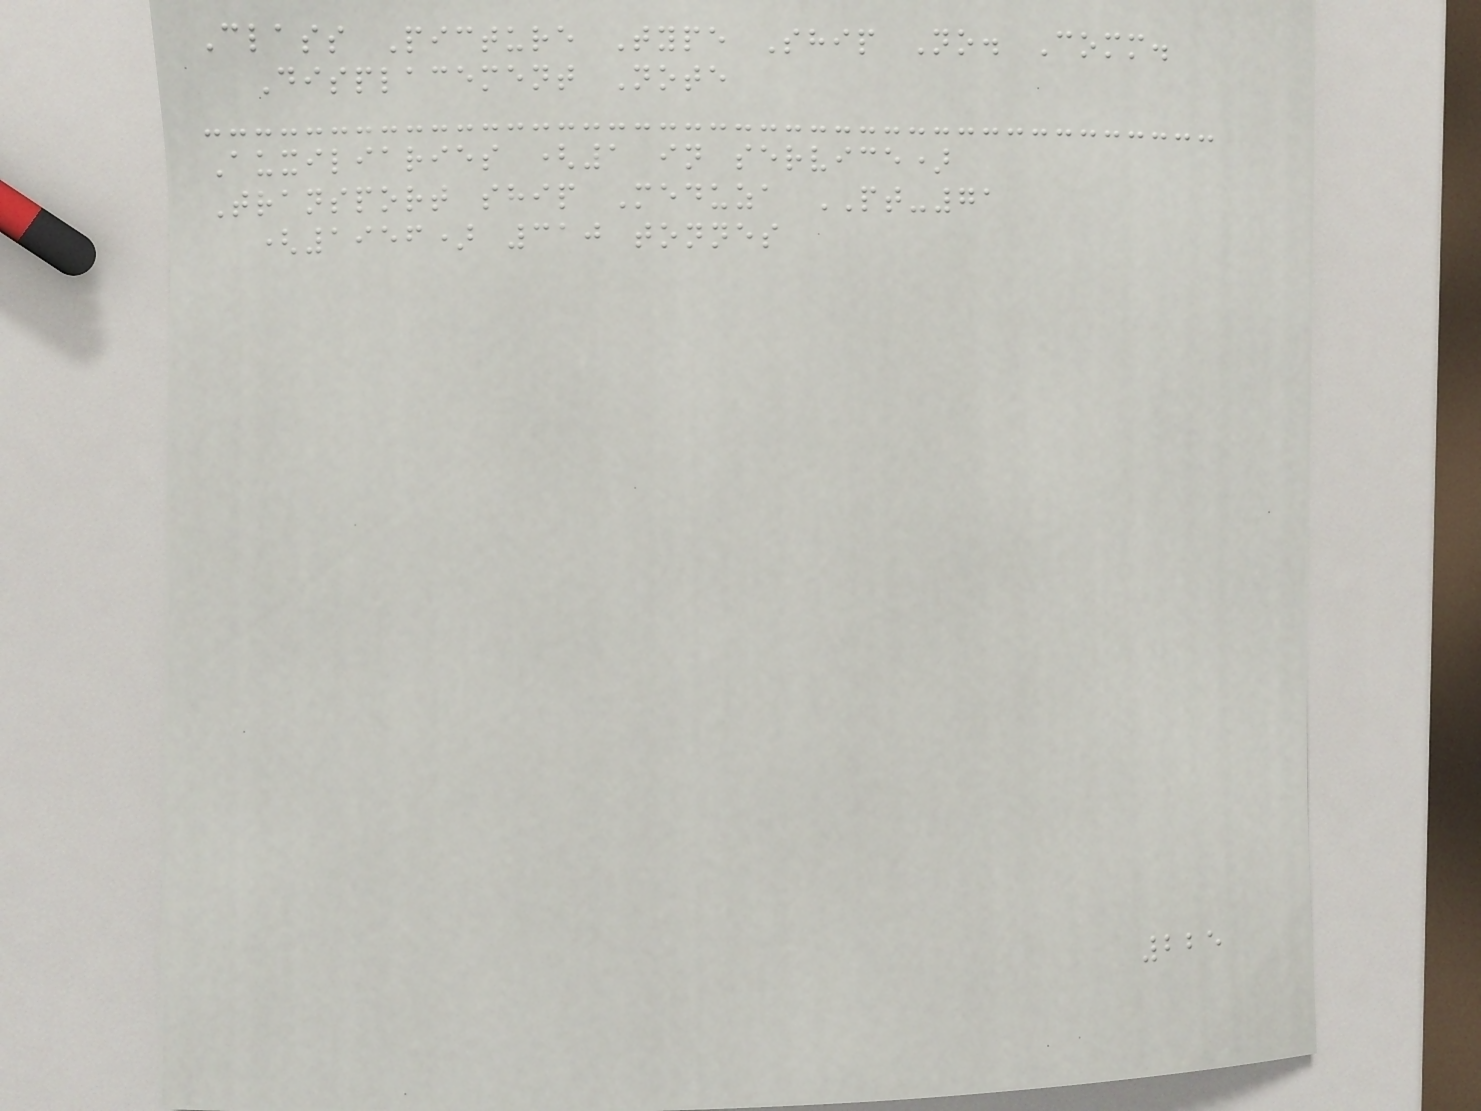Class Picture Type Ship No. Comm.
Displacement Note
Auxiliaries (1 in service)
Transport ship Meduza PT-71
(1956) 310 tonnes
225
